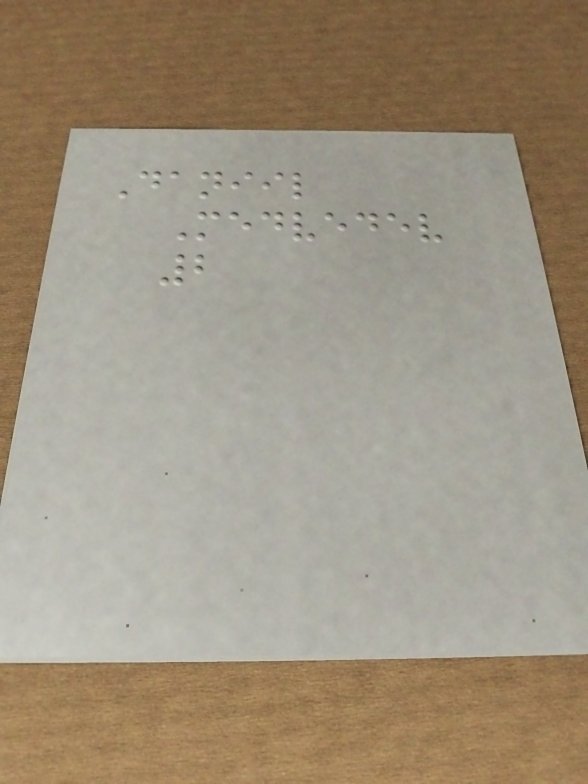Daniil
Medvedev
2
